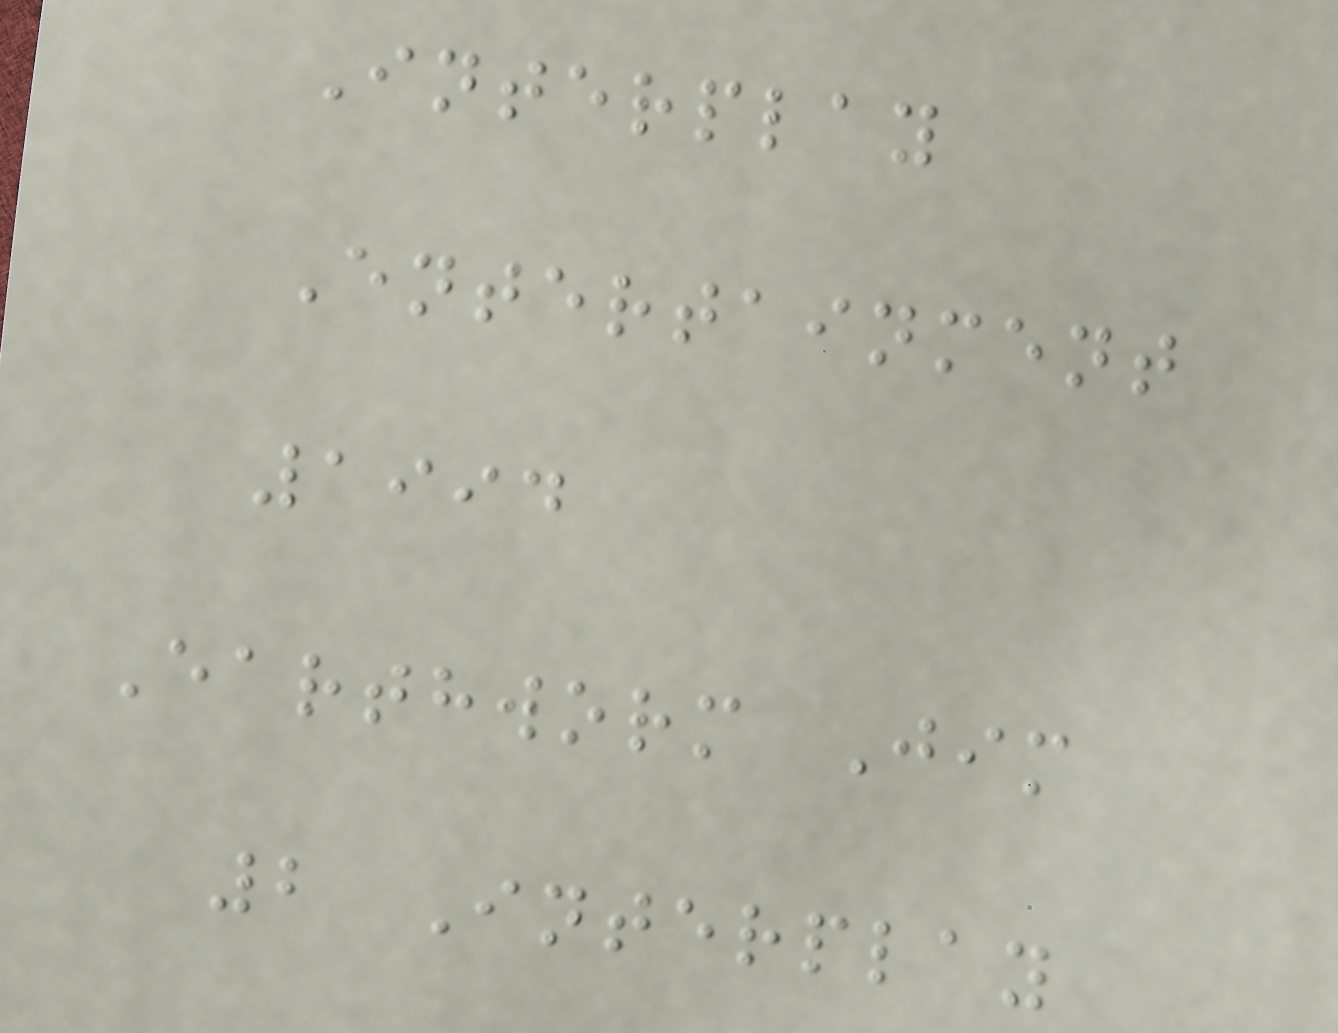Interplay
Entertainment
1994
Earthworm Jim
2 Interplay
